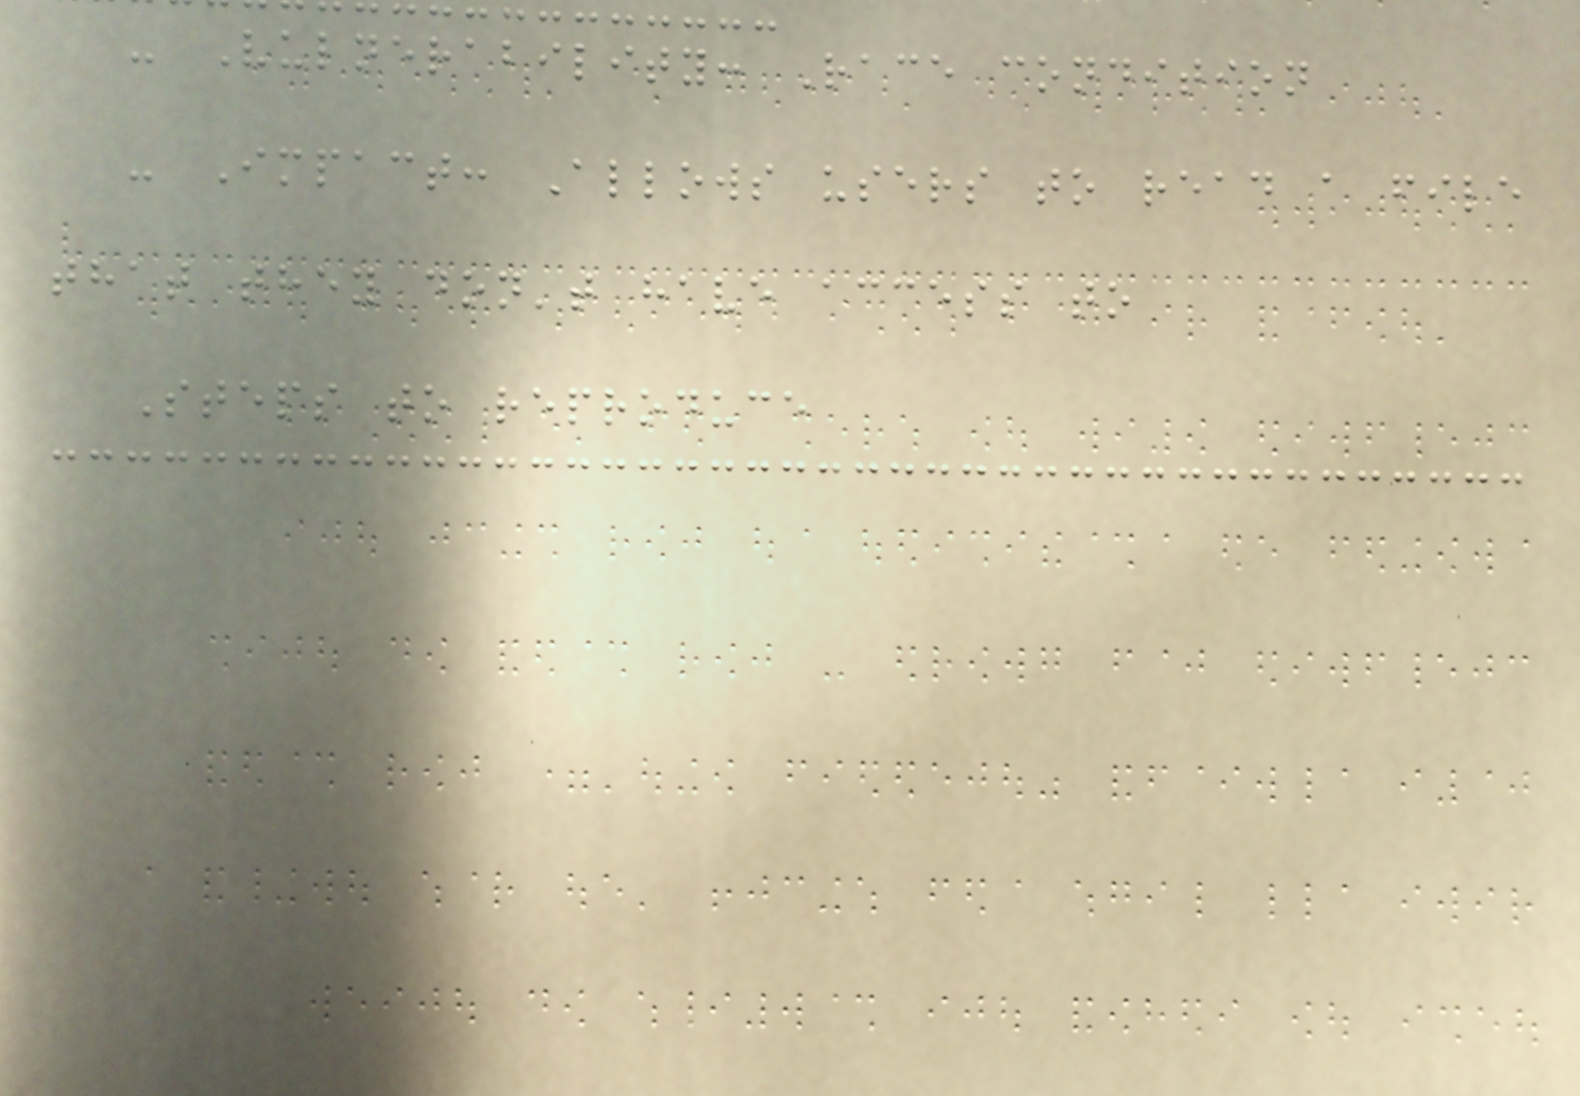- Vulnerability: Race condition
- Impact: Allows users to read a file
that they don't have access to
Steps to reproduce
